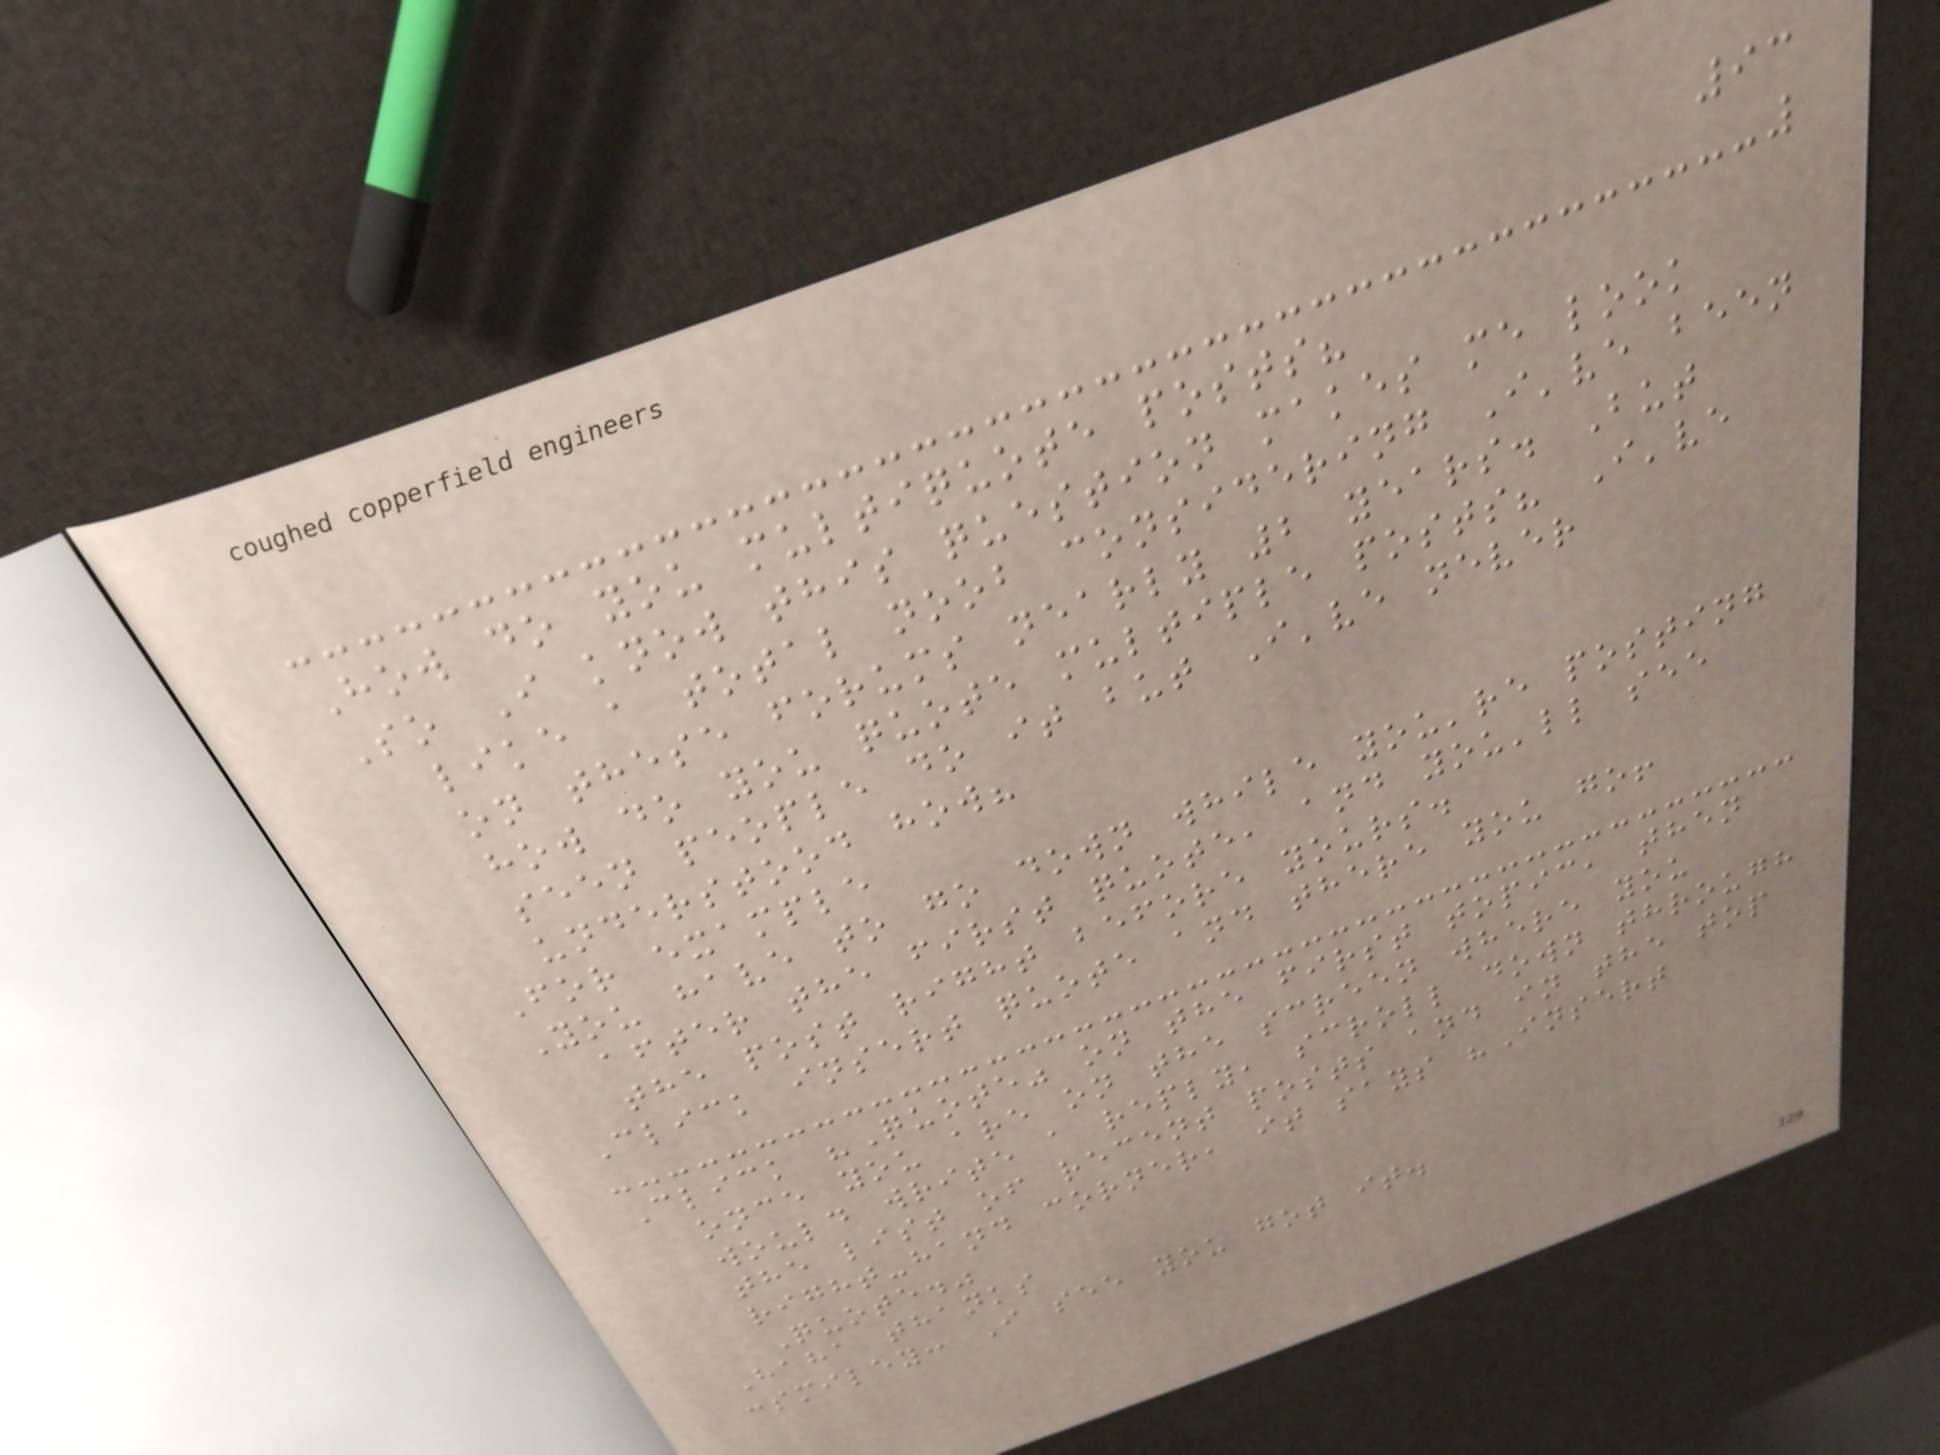93
How do you multiquote posts?
So I know this question makes me look
like a total noob considering I've been
on these forums nearly 2 years. But
how do you quote multiple posts? I've
seen people do it but I've never
understood how?
For example
You have to go down while you're posting
after the first quote, and you'll see
the post right before yours.
Click insert quote and there you go!
Click "Quote" on the first topic, then
once you are on the screen where you
would write a reply, scroll down through
the list of recent posts and in the top
right-hand corner, it says "Insert
Quote."
Haha thanks
:smiley: I see you got it.
